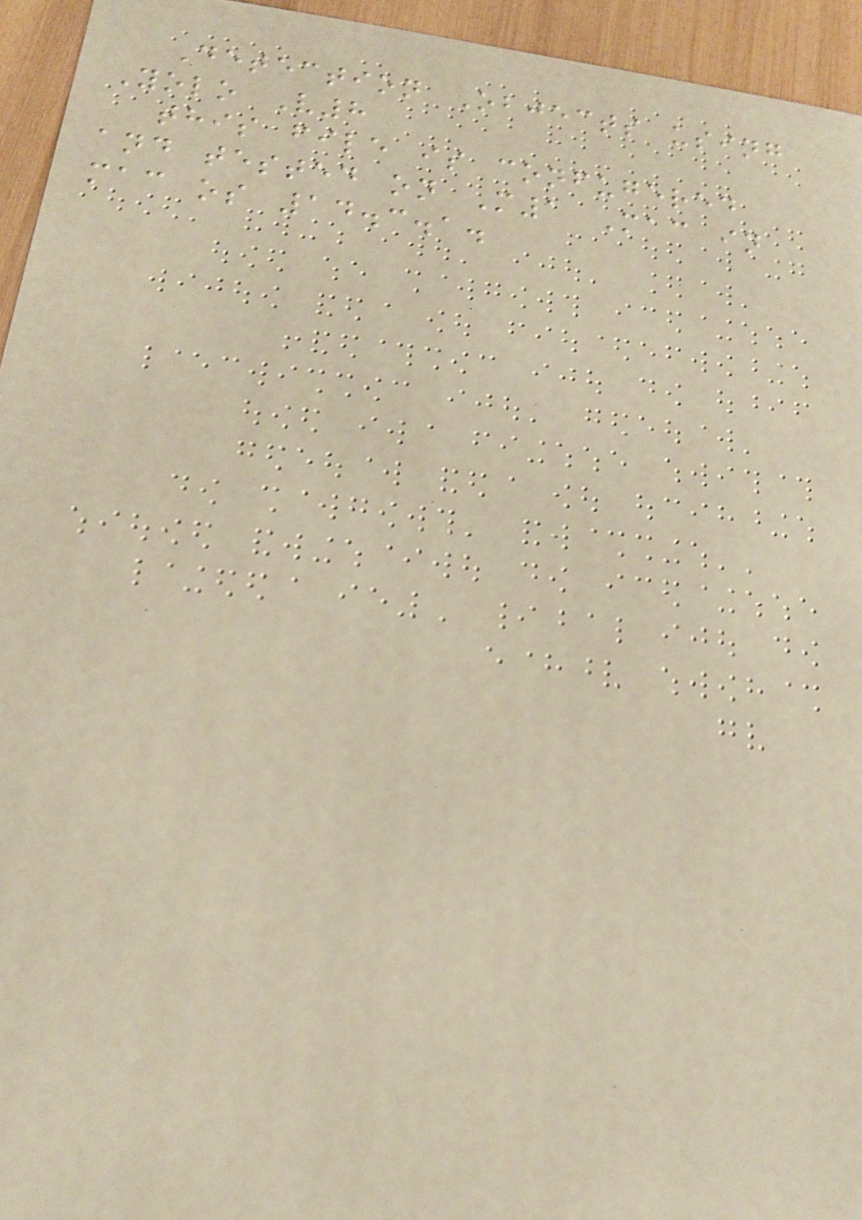Detection Objects using
Yolo V8
this file is confugered
and tested on M1 Mac in
mac os 14.3.1.
